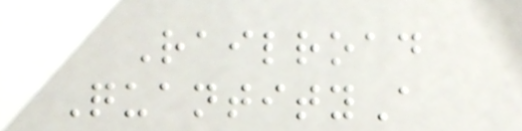Railroad
QuantityA
